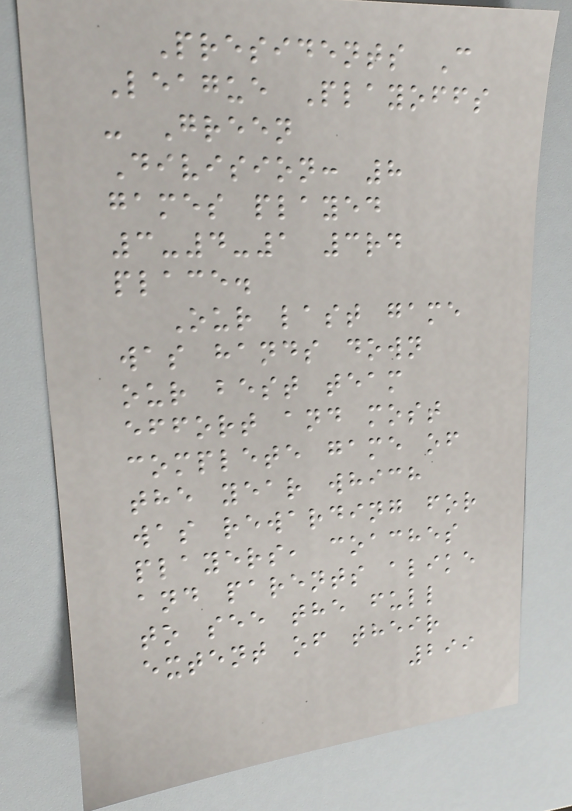Presidents C
League Playoffs
- Green
Division: 8
games played
3-4-1 3rd
place.
Our last game
was hands down
our best team
effort and most
complete game of
the year which
was rewarding for
players, coaches
and parents alike
to see the full
extent of their
299
